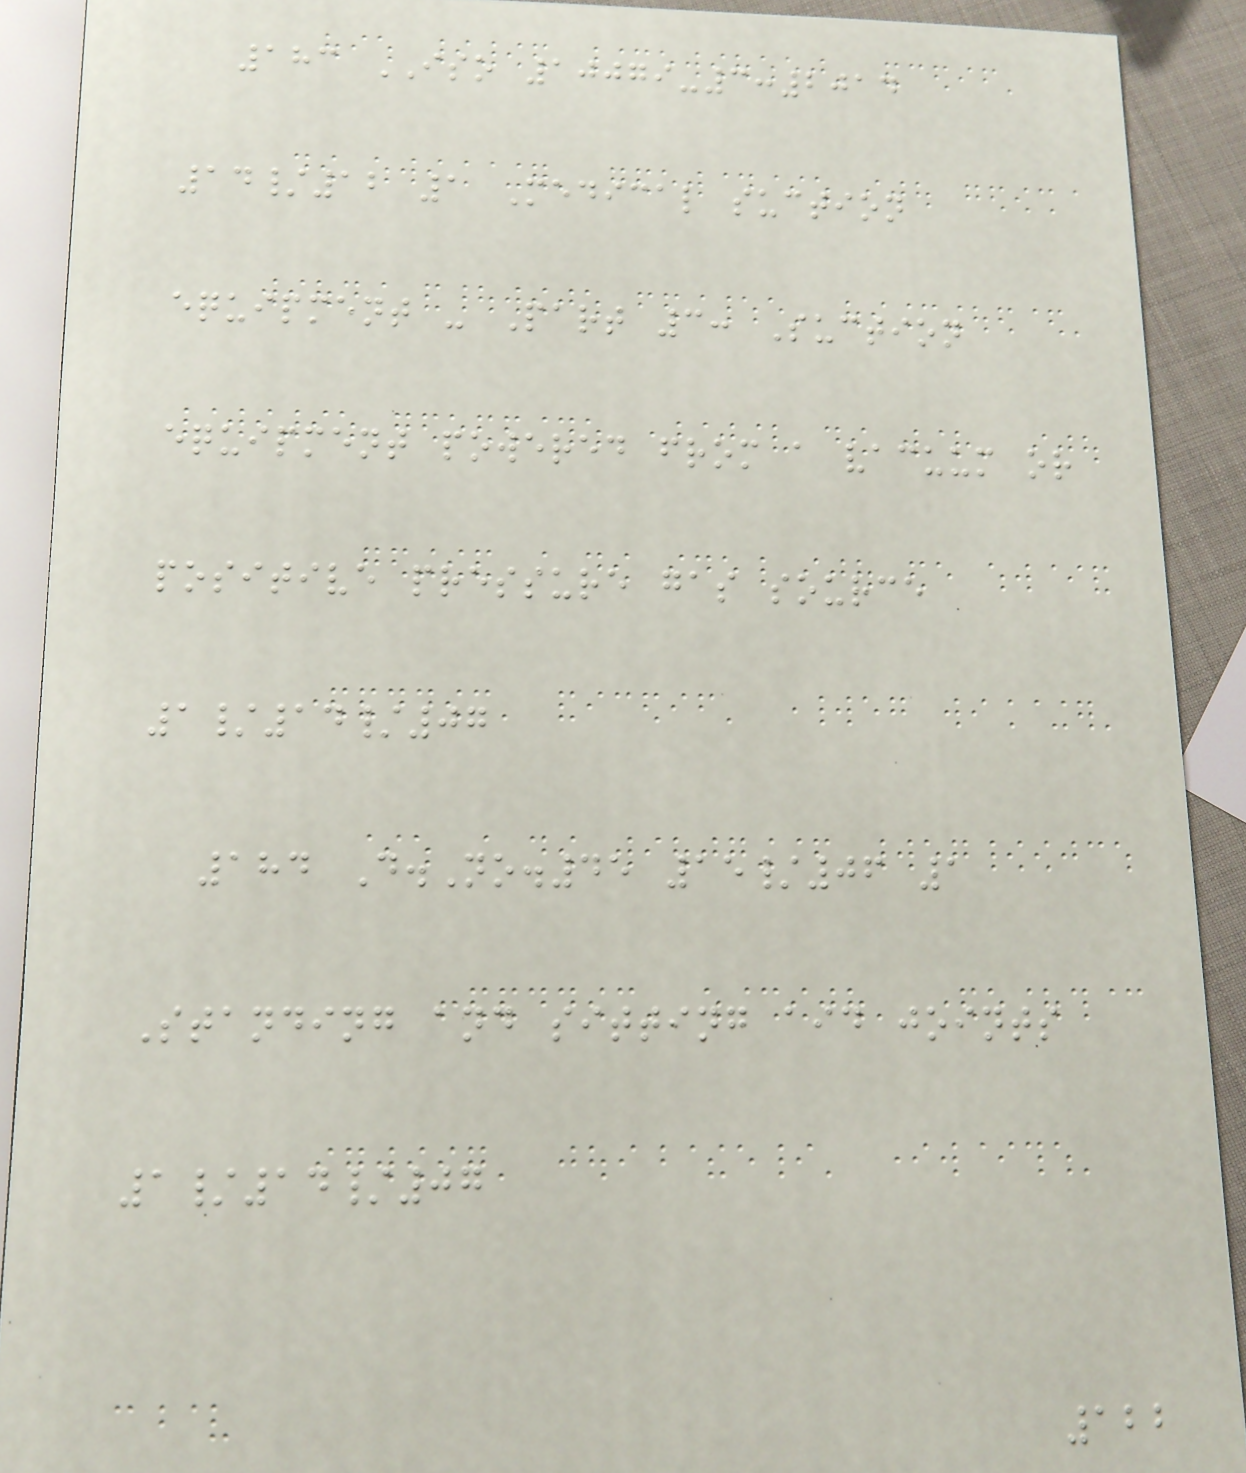183 ISO 10079-3:2014
14/12 1 Medical suction
equipment - Part 3: Suction
equipment powered from a vacuum or
positive pressure gas source
1/14/07
184 D.No.45 15/06 1
Standing and sitting aid joints
1/14/07
122
